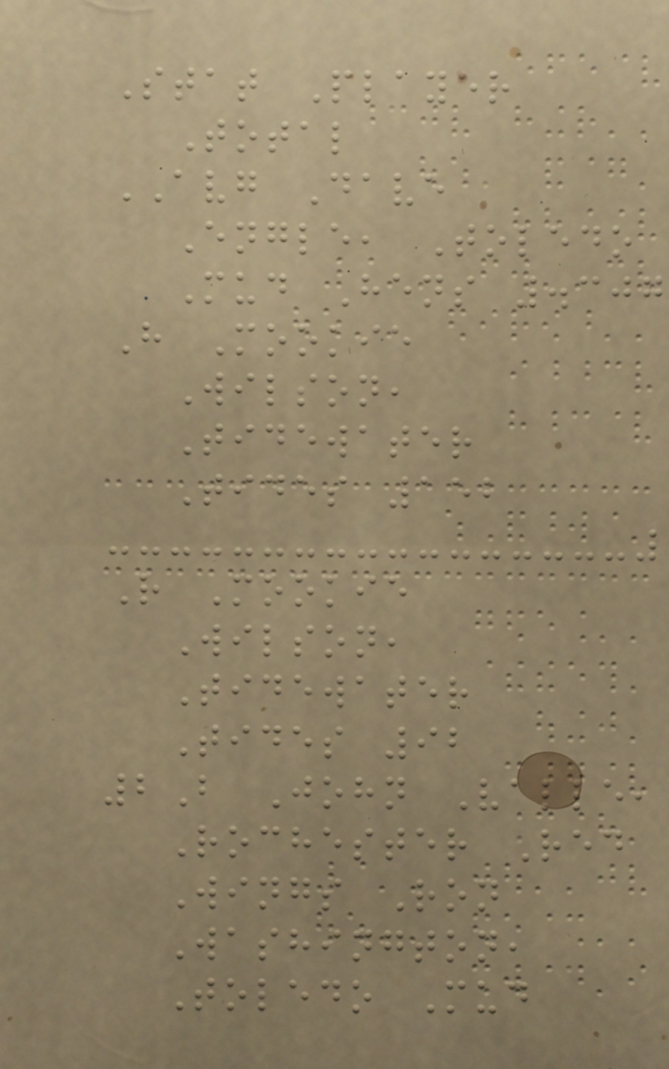Stat Player
Total
AVG Dave
Engle, Toledo
Mud Hens .307
H Mookie
Wilson,
Tidewater
Tides 152
R Mookie
Wilson,
Tidewater
Tides 92
2B John Valle,
Rochester Red
Wings Ron
Washington,
Toledo Mud
